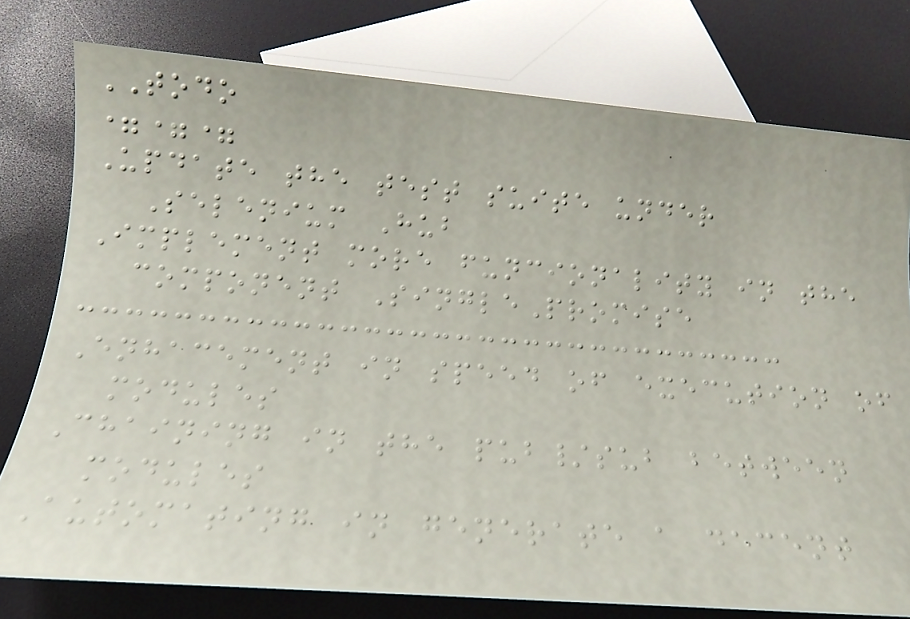TODO
===
Update the test suite under
Selenium Hub
Implement more funcionality in the
component SinglePromise
Enhacement in speed of execution of
modules
Chaining in the pub/sub between
modules
Automating in generate a decent
